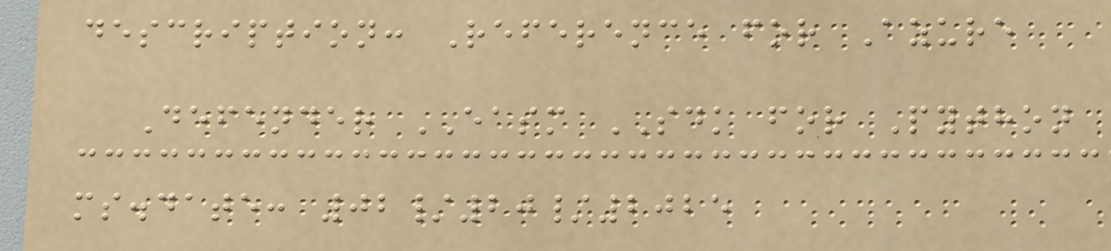description: Reference for Azure
Defender EASM SDK for Python
ms.date: 02/20/2025
